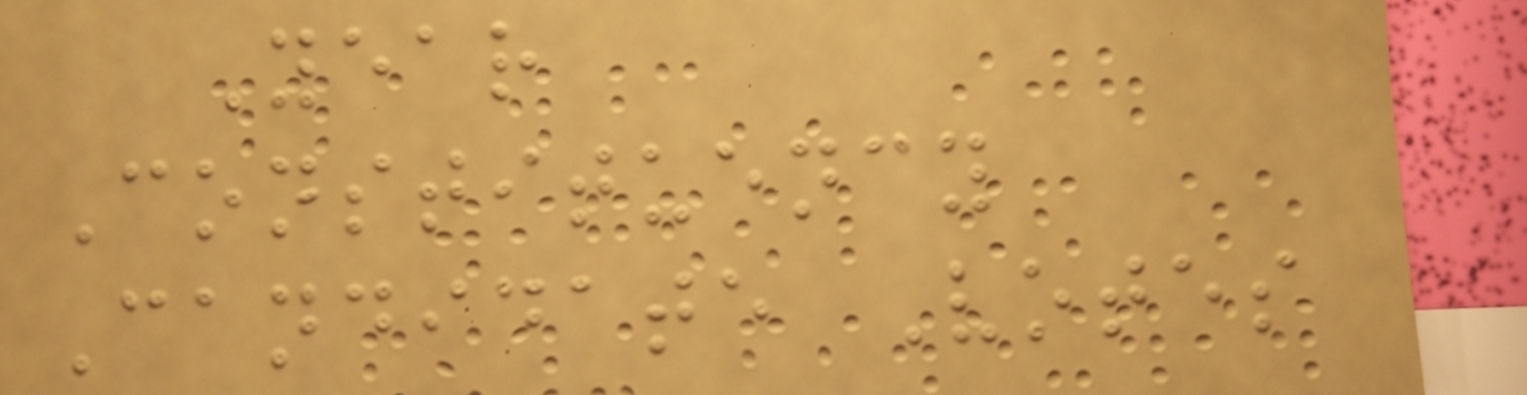Year
Constituency
Candidate Votes
